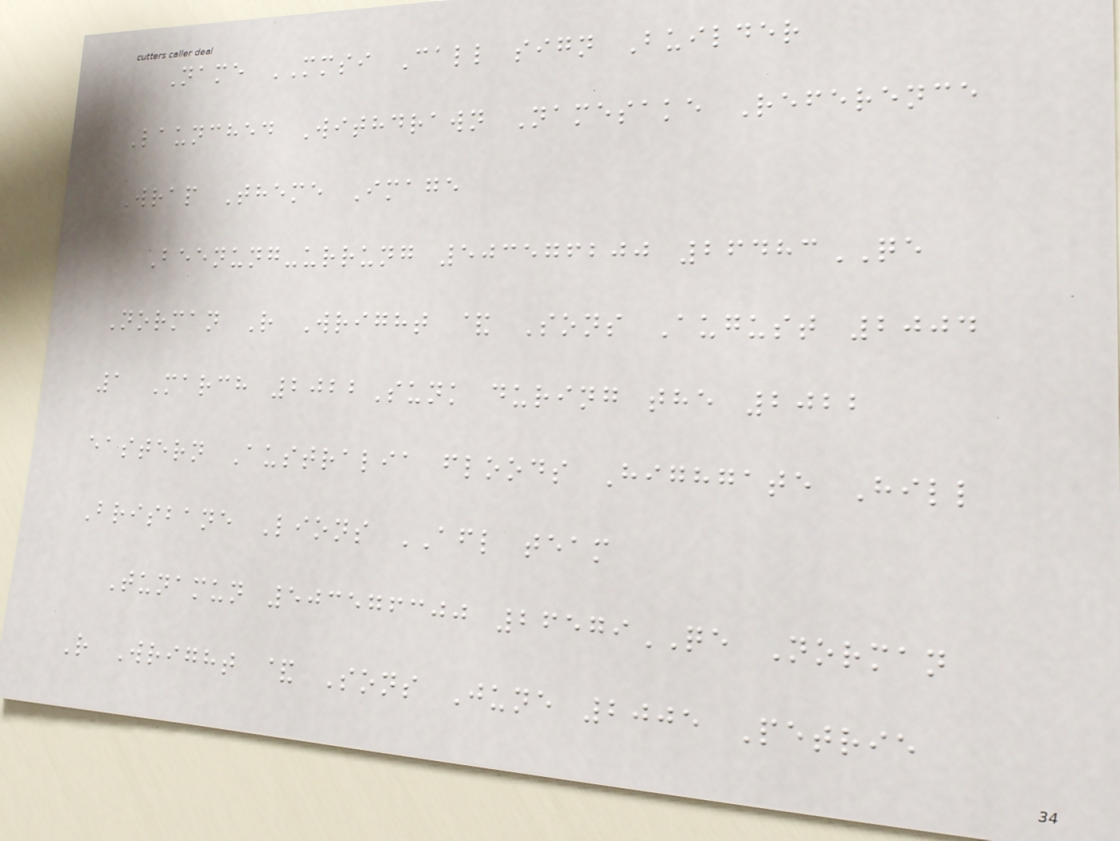Name MMSI Call sign Builder
Launched Withdrawn Namesake Reference
Wrap Theme Image
Beenung-urrung 503576200 26483QE
Norman R Wright & Sons August 2004
1 March 2022Sunk during the 2022
eastern Australia floods Highgate Hill
Brisbane Lions AFL team
Tunamun 503576300 26579QE Norman
R Wright & Sons June 2005 Petrie
